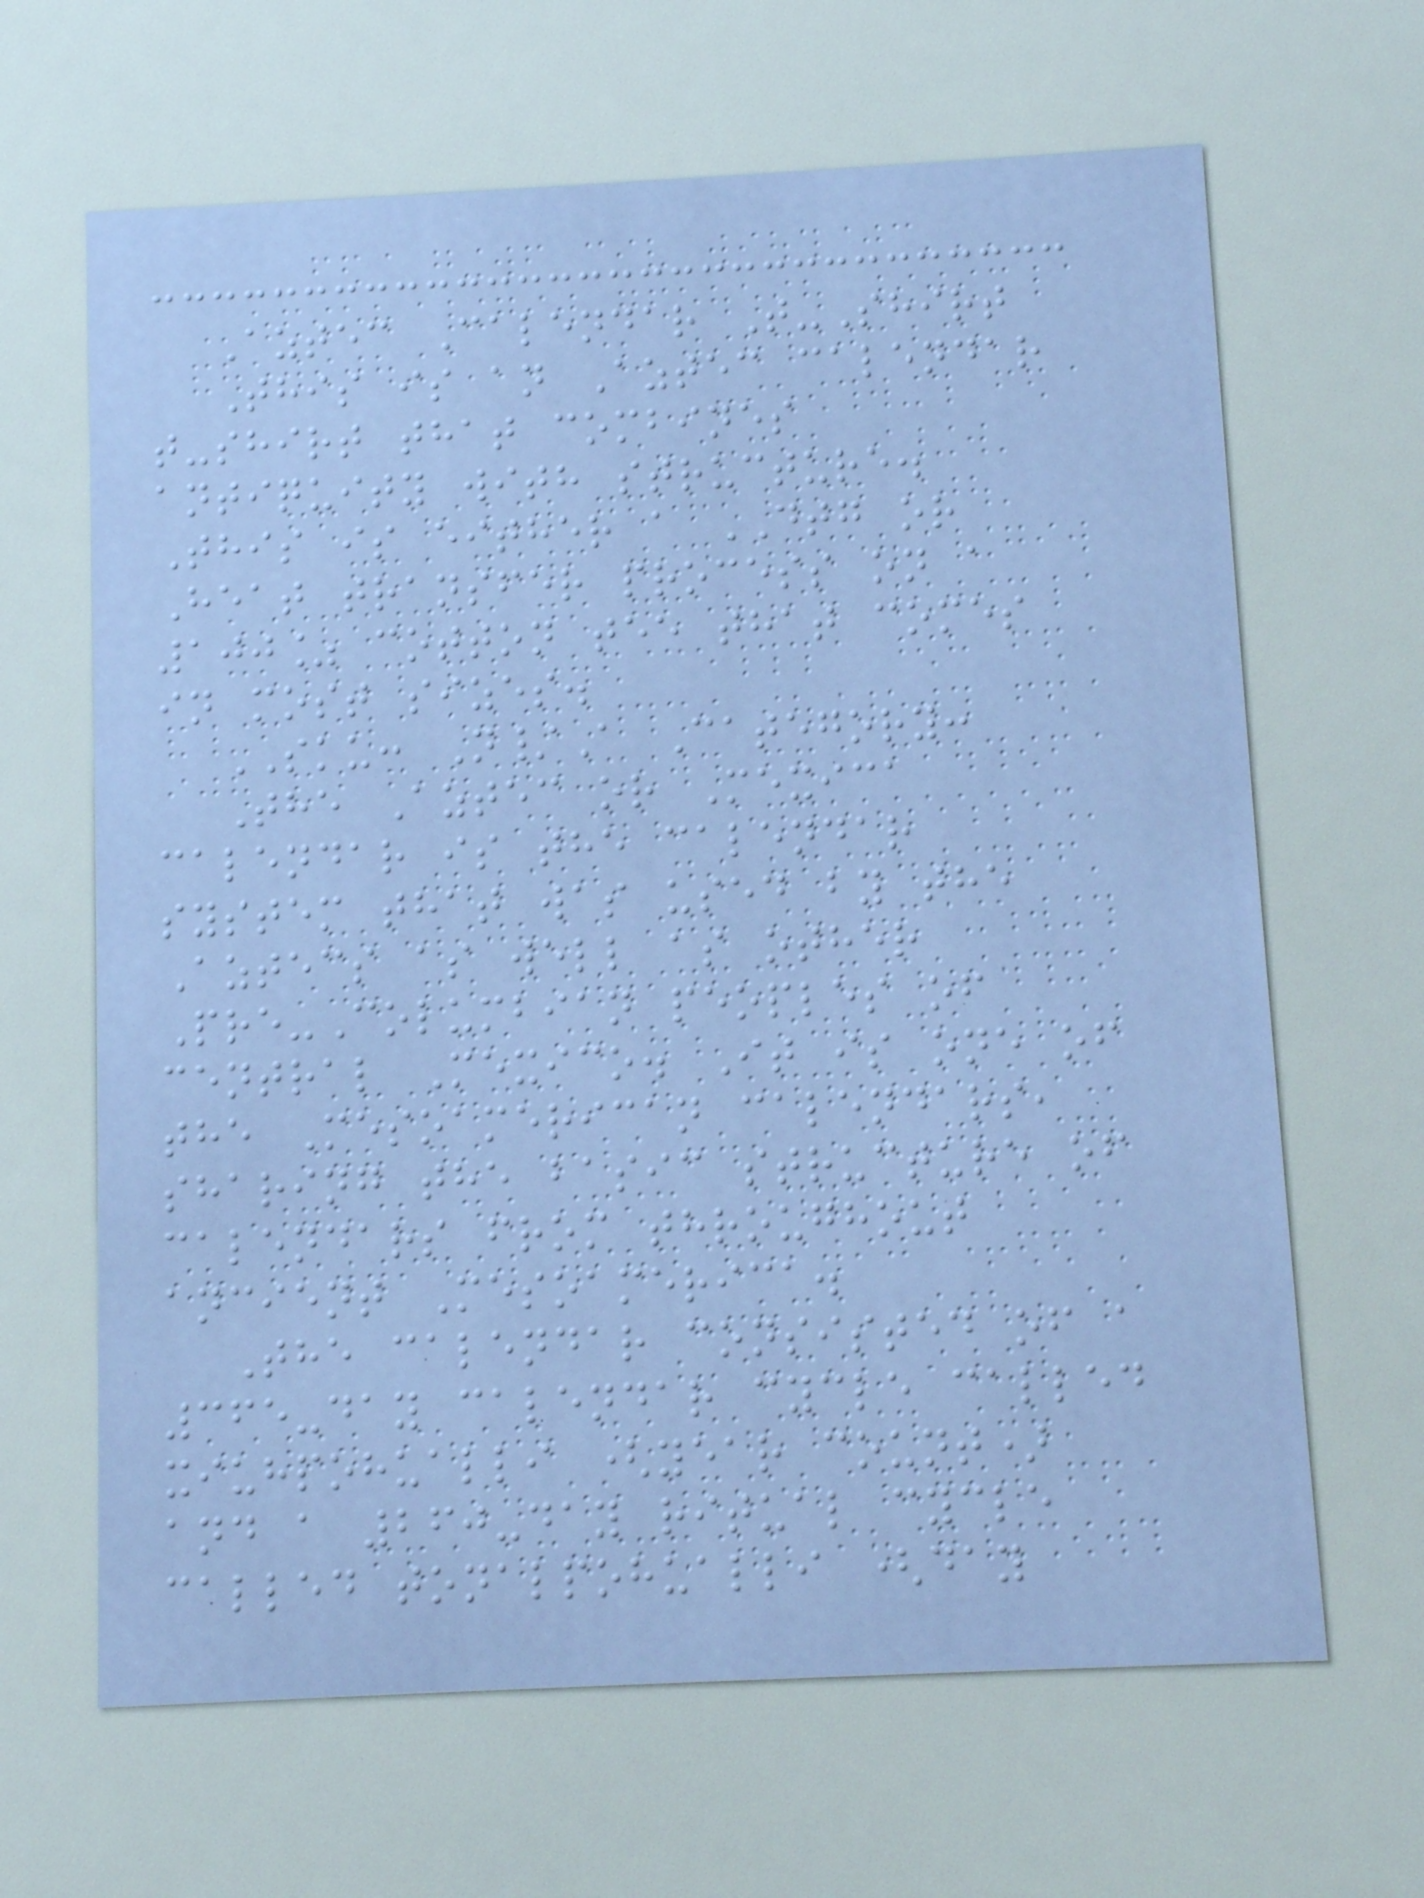Aztec Calendar T-Shirt
This is an Aztec calendar
t-shirt that combines
antiquity with structure.
This is either a DTG or
Heat transfer process on a
100% cotton tee that comes
in most sizes.
SKU: N/A Category:
The Aztec or Mexica
calendar is the calendar
system that was used by the
Aztecs as well as other
Pre-Columbian peoples of
central Mexico. It is one of
the Mesoamerican calendars,
sharing the basic structure of
calendars from throughout
ancient Mesoamerica.
The calendar consisted of a
365-day calendar cycle called
xiuhpohualli (year count)
and a 260-day ritual cycle
called tonalpohualli (day
